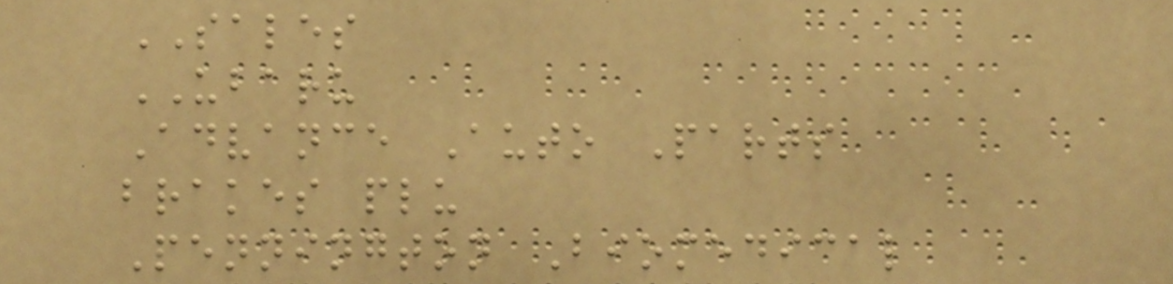SALES
UBARU
Advance Auto Parts
brakes plu
Pennington Biomedical
